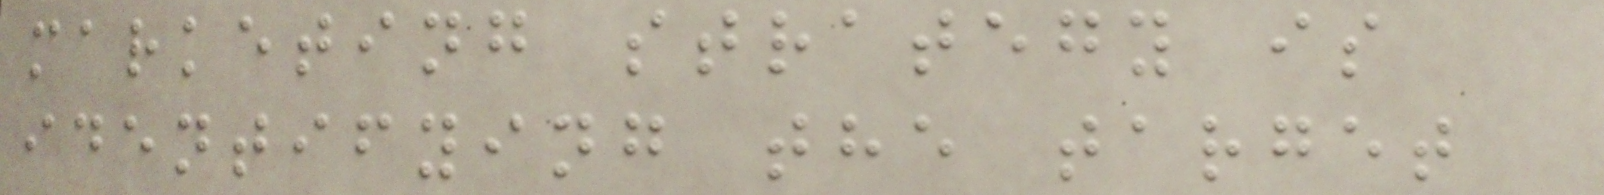marketing strategy is
identifying the target
